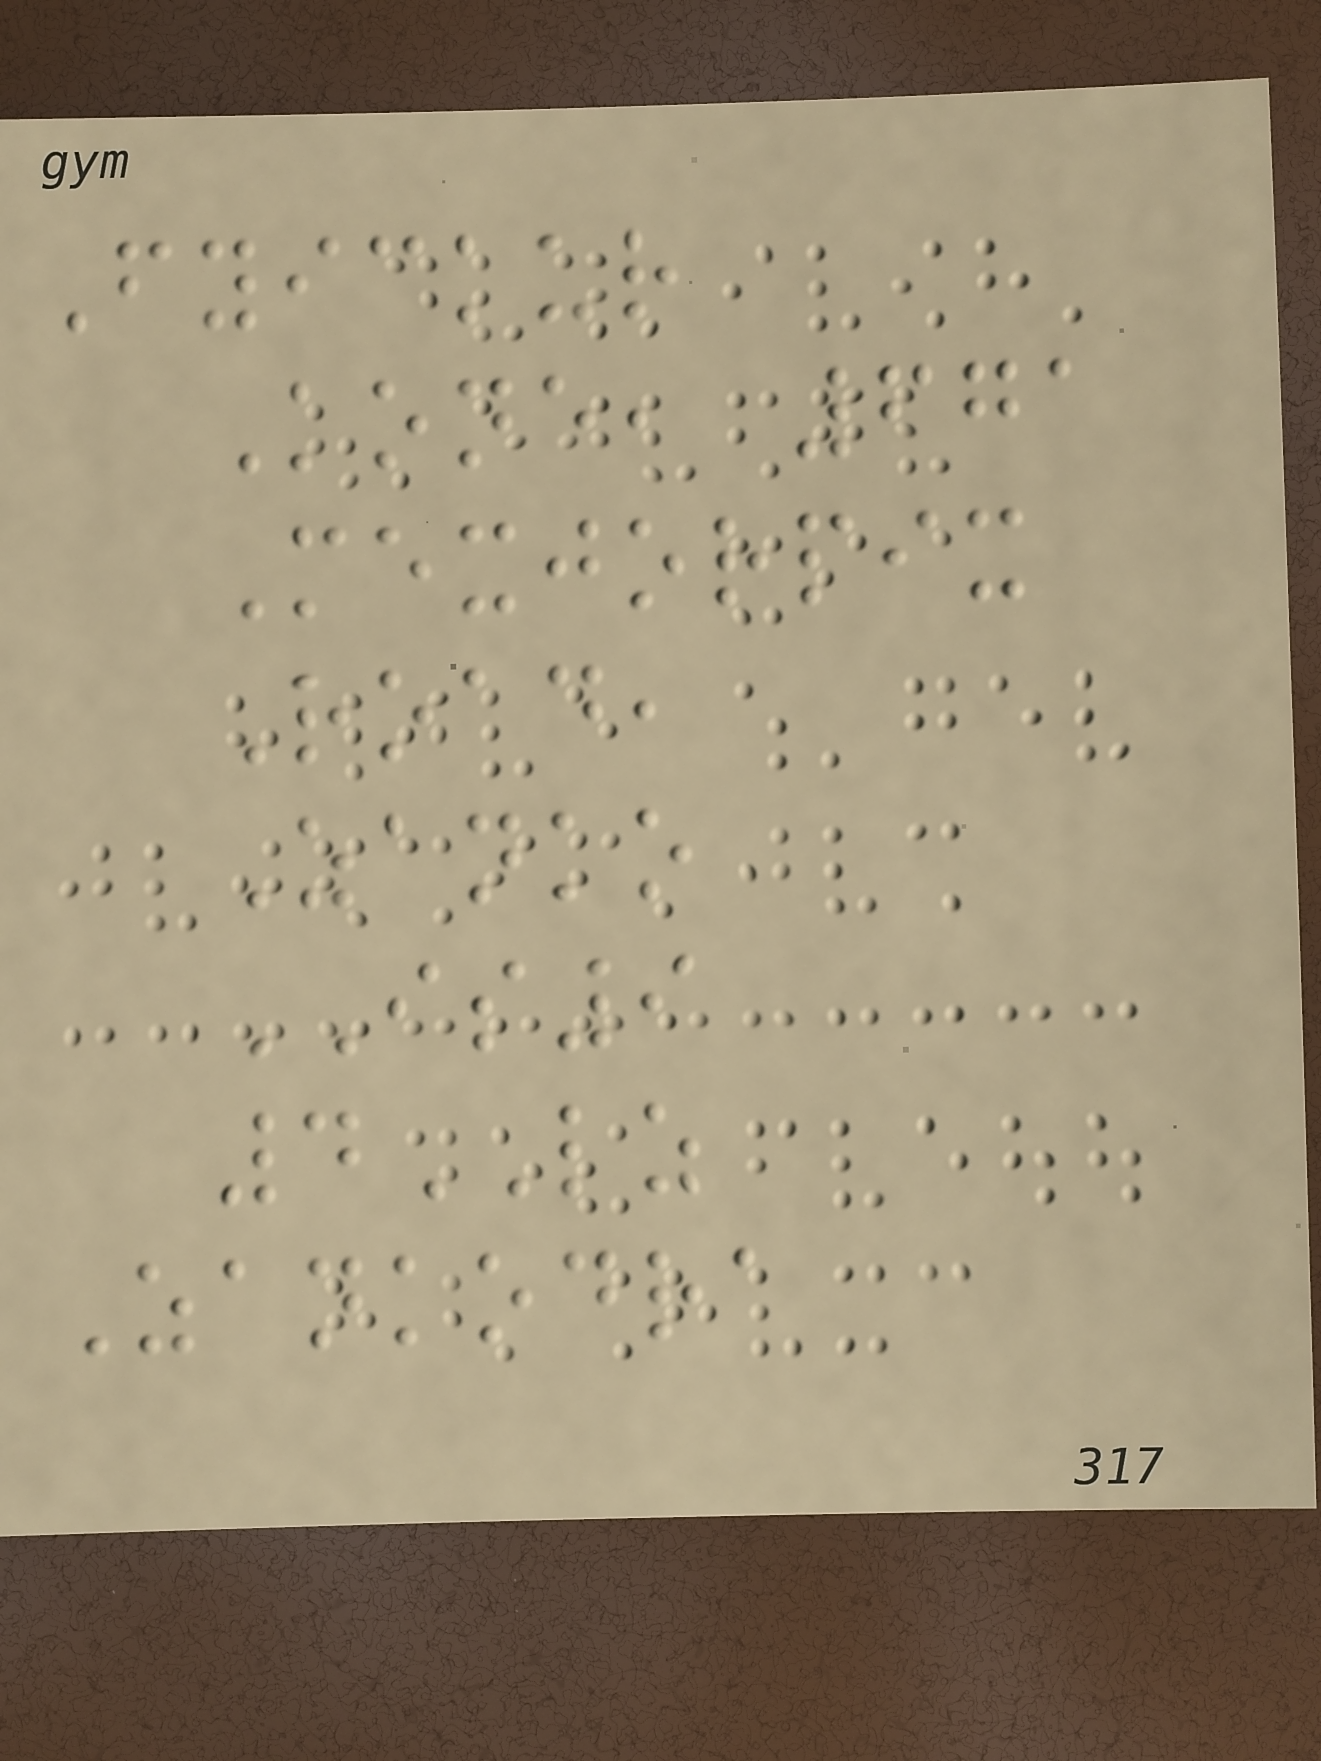Fyickur
Kone, 671
Mexjorpix
Road,
Zanko
IS9
4LZ
Zankodra
